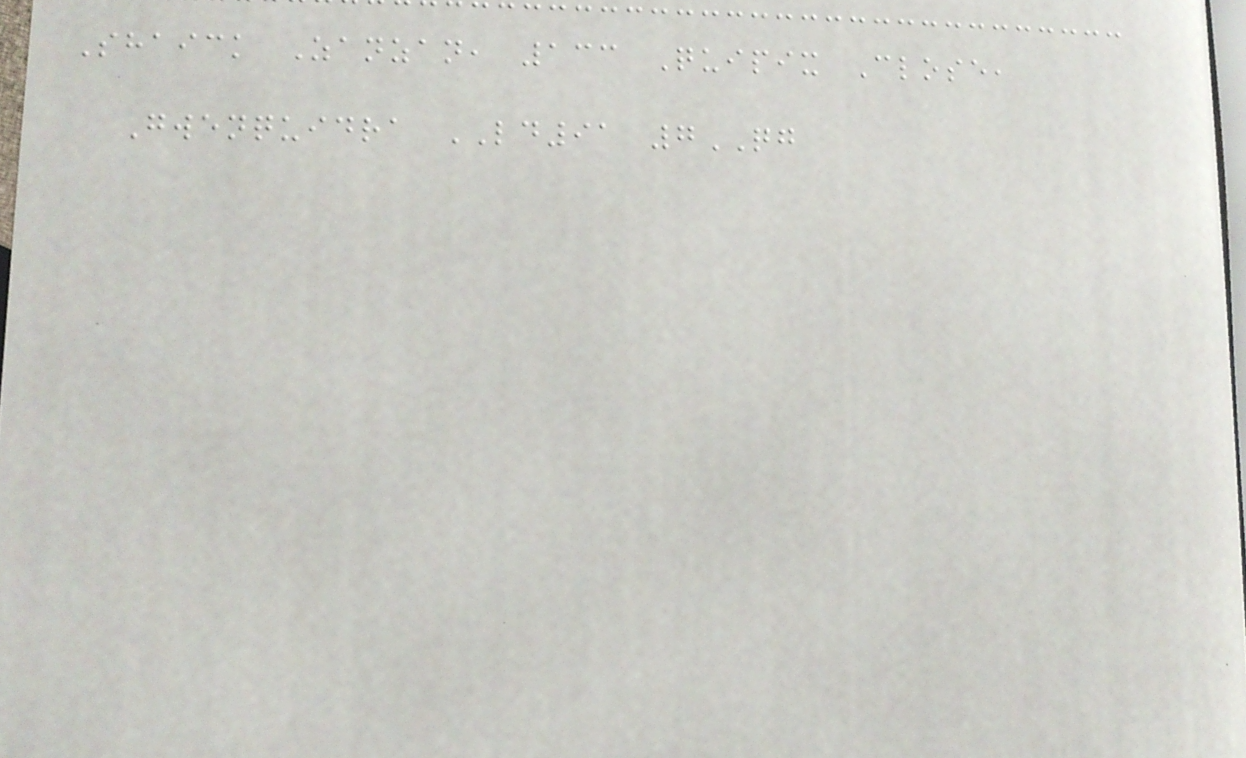Shaick Zanzan, 133 Quipix Close,
Gwenquidra LD91 7QG
